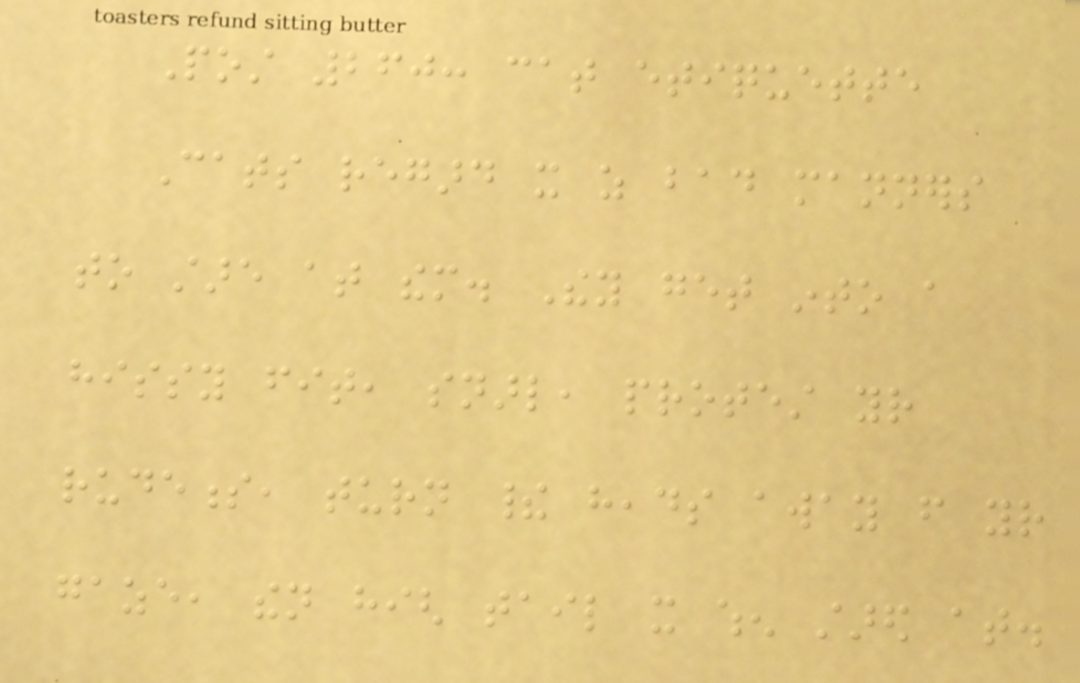Post 260: cat etiquette
Cats regard it as bad manners
to stare at them. They get into a
hissy fit, snarl, protest your
rudeness, turn their heads away from your
gaze, then high tail it when stared at.
